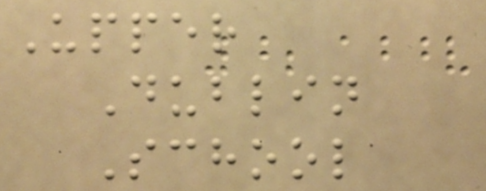Upper
Dublin
School
